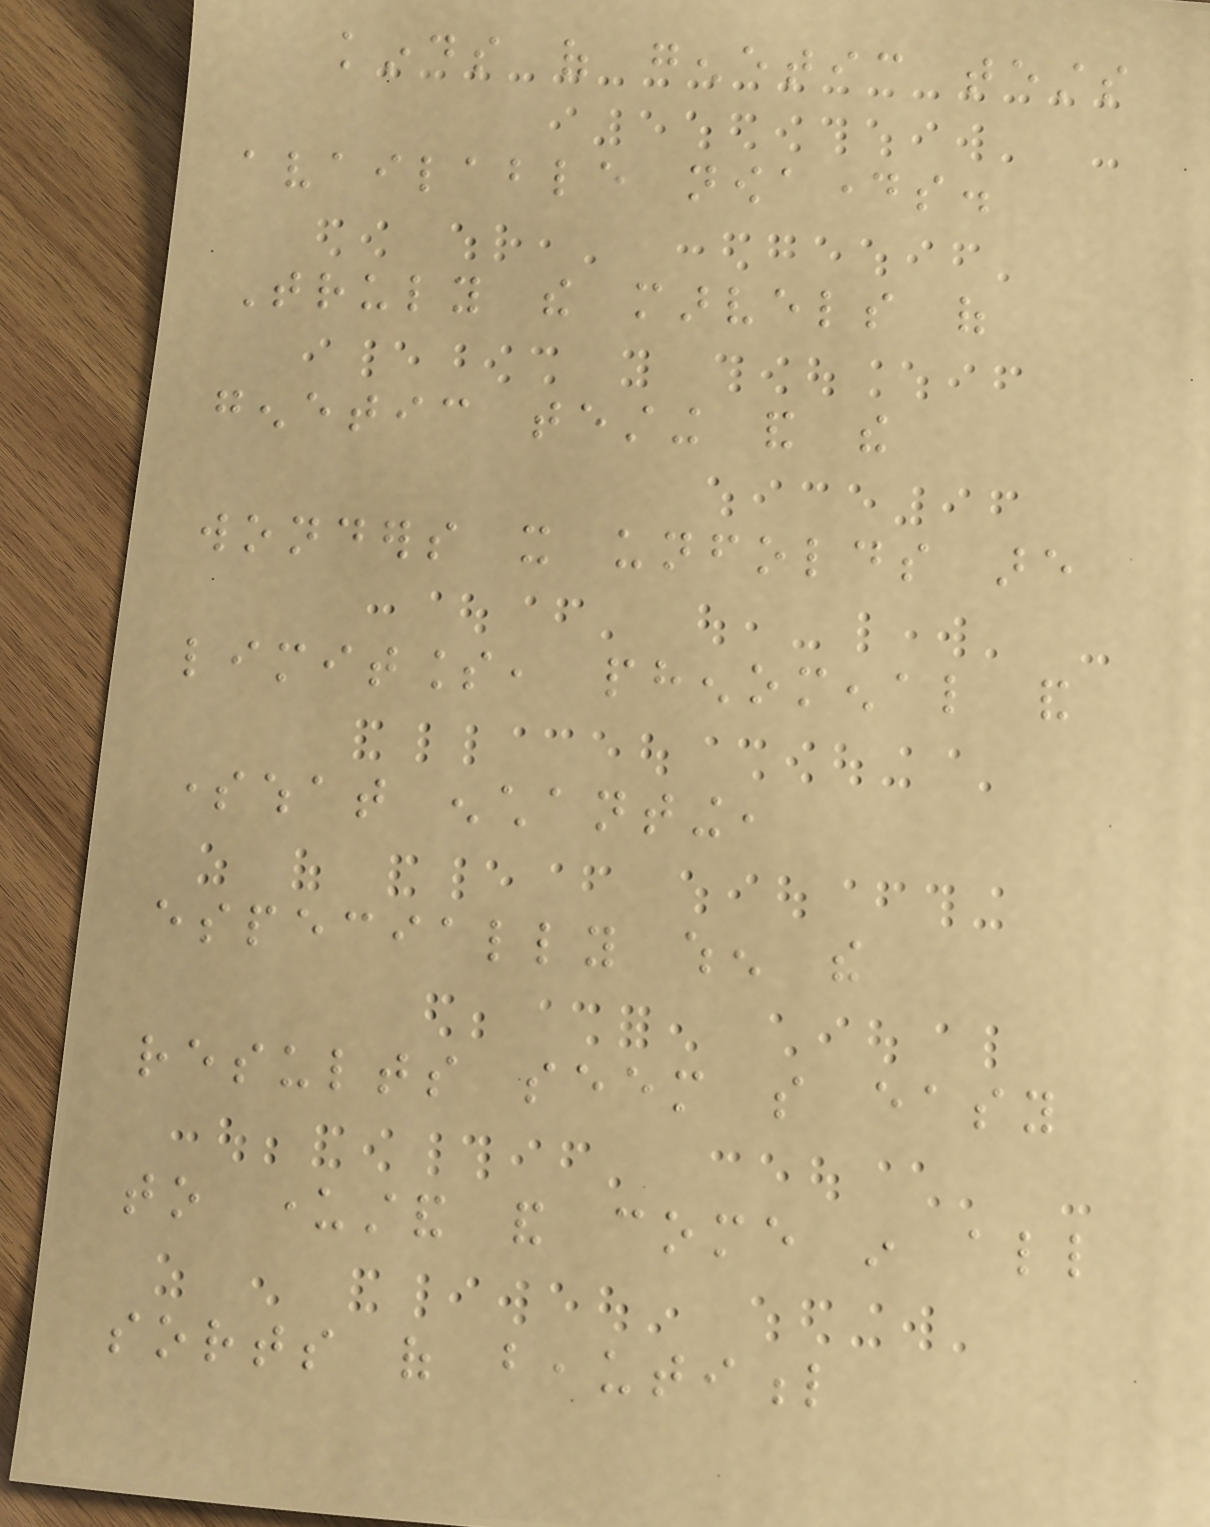kinds of genetic tests
available nowadays.
Truly the marvels of
genetic testing and the
wonders it unfolds are
limitless, phenomenal and
somewhat enchanting,
especially when the
results seem so easy
to understand and come in all
sorts of beautiful
